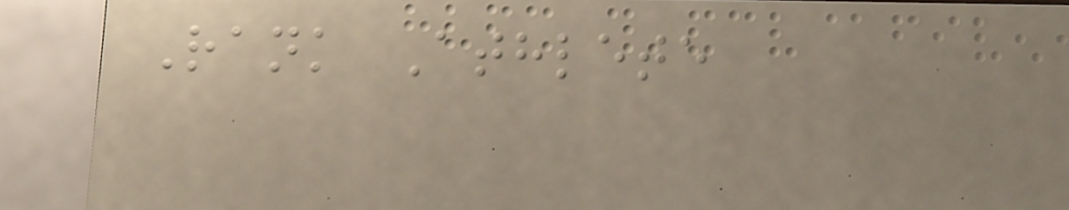Rank Athlete
